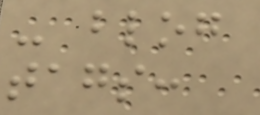- blog
tags:
